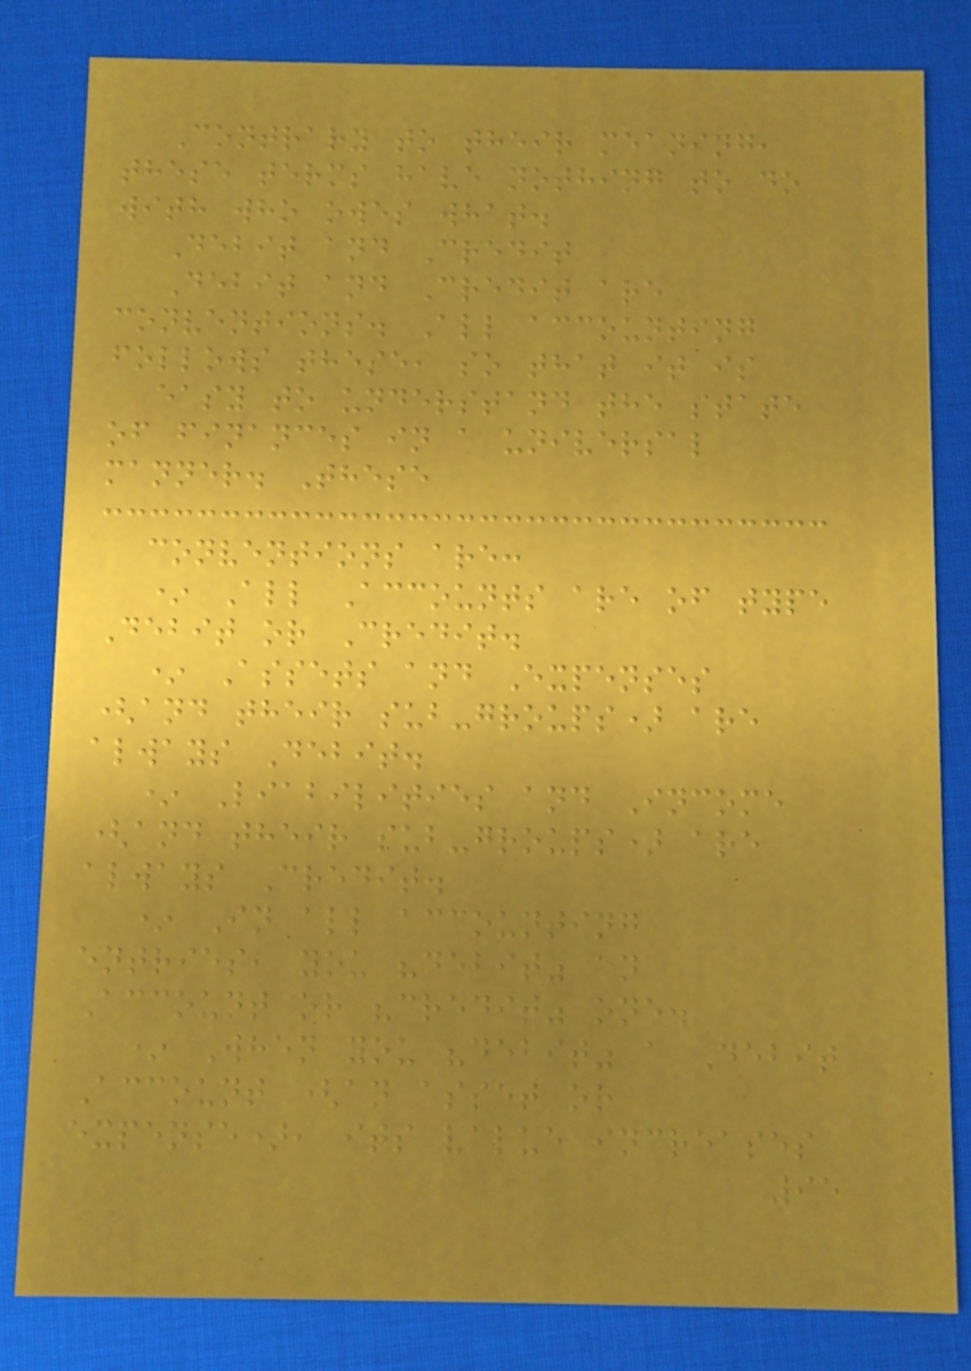Contrary to their meaning,
these terms have nothing to do
with who owes what.
Debit and Credit
Debit and Credit are
conventions. All accounting
follows these, so that it is
easy to understand the state
of finances in a universal
manner. These
conventions are:
* All Accounts are of type
Debit or Credit.
* Assets and Expenses
(and their sub-groups) are
always Debit.
* Liabilities and Income
(and their sub-groups) are
always Credit.
* In all accounting
entries, you "debit" an
Account or "credit" one.
* When you "debit" a Debit
Account (an asset or
expense), its value increases
95
